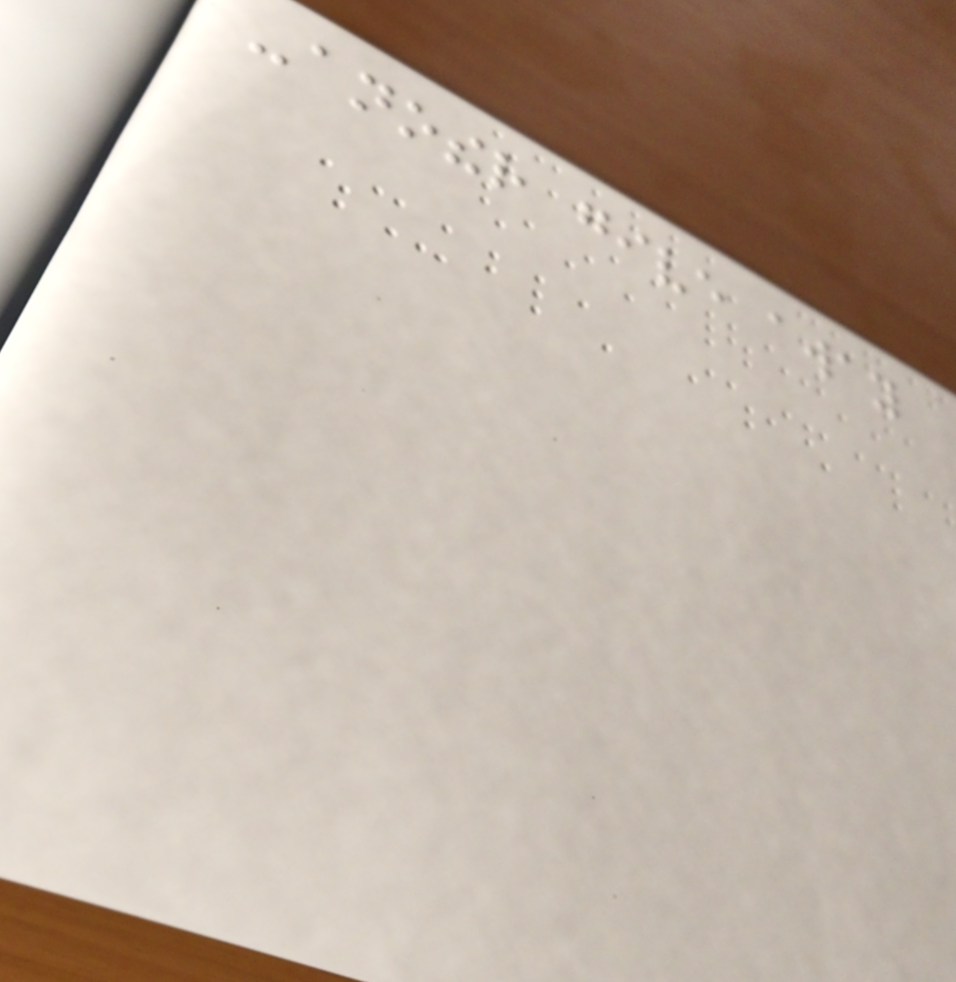-another give away
